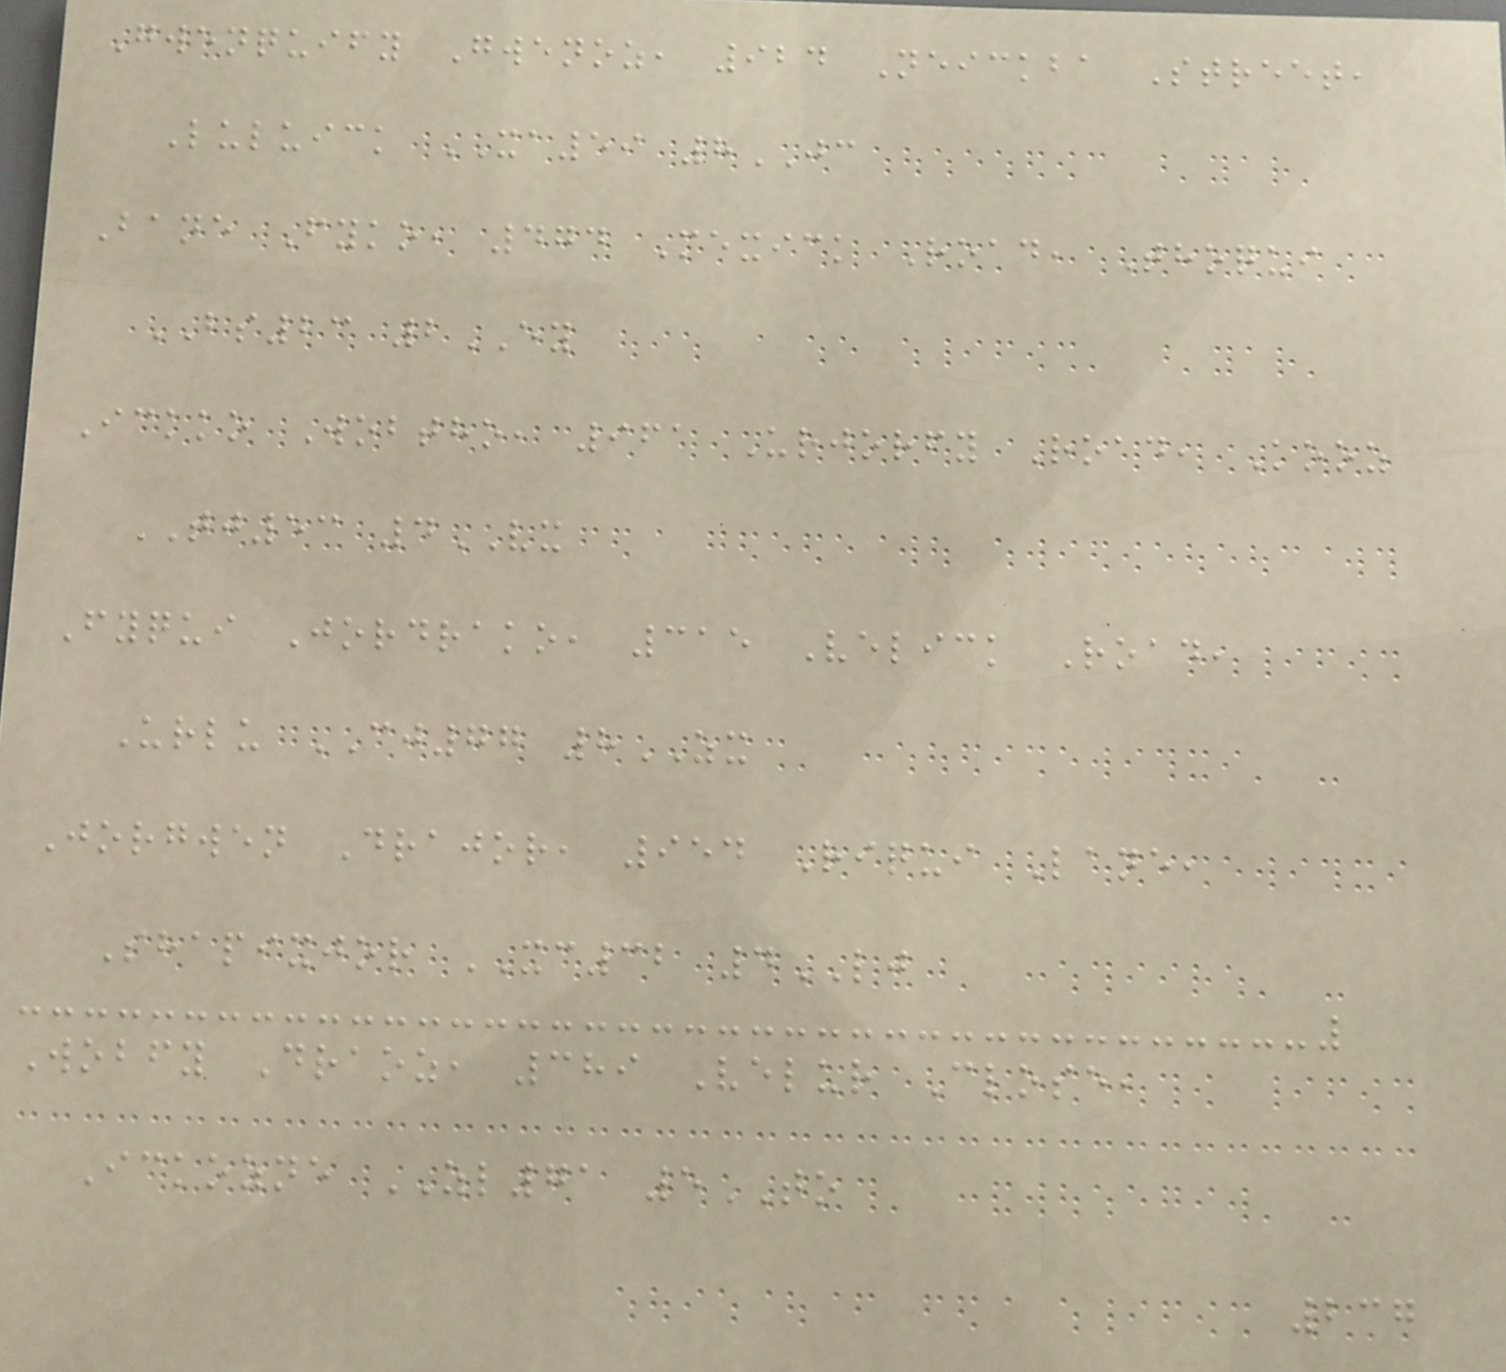Gwenquify Gwenoz, 924 Neickba Street,
Luluick XA59 8JC
Bane Fyko, 474 Mexick Road, Thoqui
BS23 2EY
Ickko Wobtho, 961 Urjorfy Road, Kooz
TJ53 4VX
Fyqui Jordrako, 315 Velick Road,
Urlu CJ77 8ZX
Jorgwen Drajor, 954 Riqui Lane,
Shapixjor XC32 4LJ
Wobfy Draoz, 389 Velur Close,
Ickozne ZL71 5TO
237
